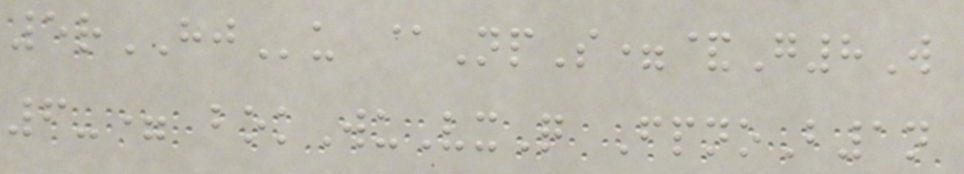5rHJu @NpS=&G8W
6-= bokWuVxQ FpnoB1n
